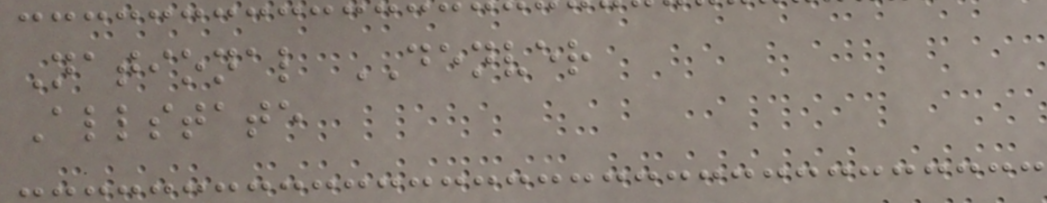National DENVER
Allstate
